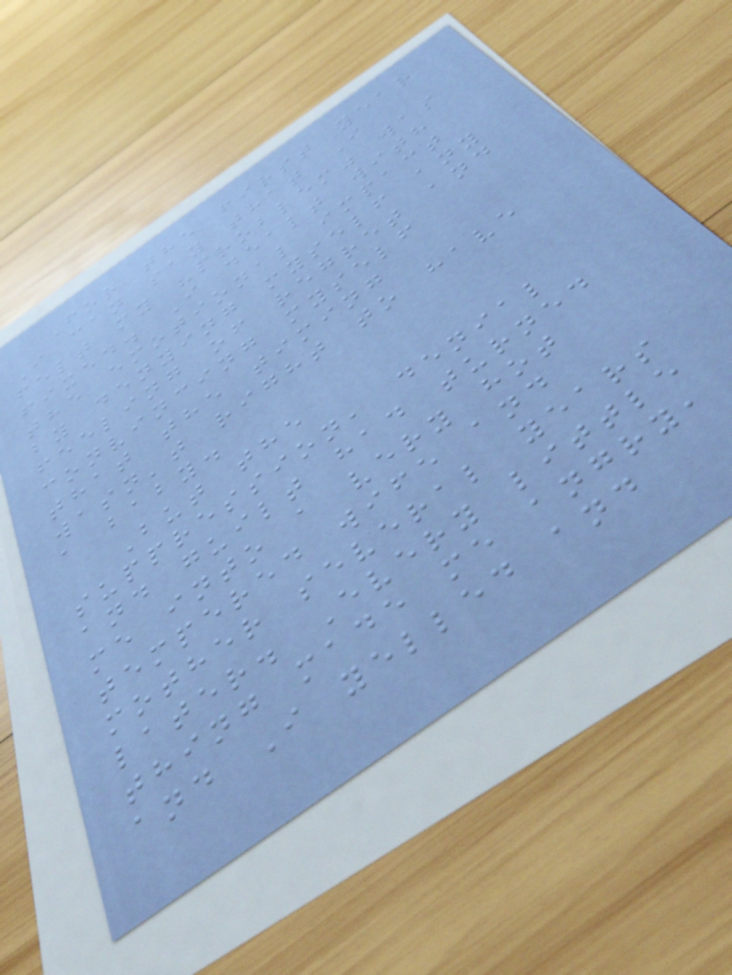For the first year
I can say that I
felt my "problem" was
fixed. I dealt with
the emotional impact
by denying myself any
feeling of regret and
convincing myself
that the timing
wasn't right to have
a baby.
But the
suppression, denial
and guilt had turned
me into a very hot
tempered wife and
mother several years
later. Every little
thing made me angry,
and I yelled and
